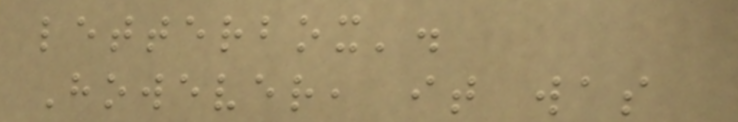letterbox'.
However, it was
